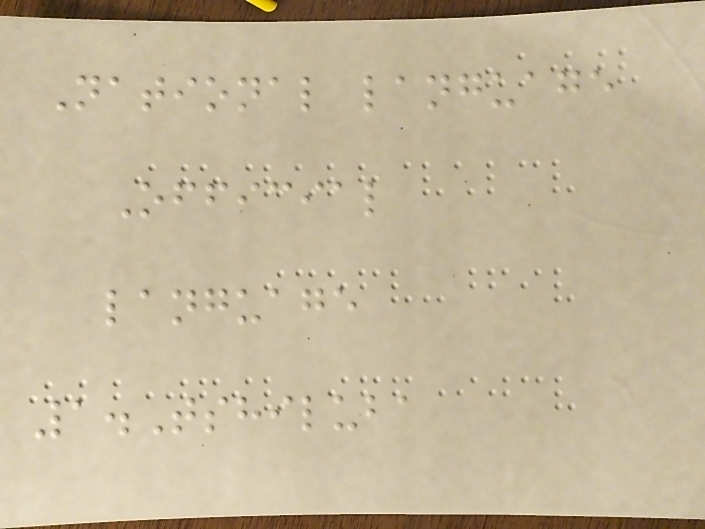National language
Official
language
1.Tshiluba
